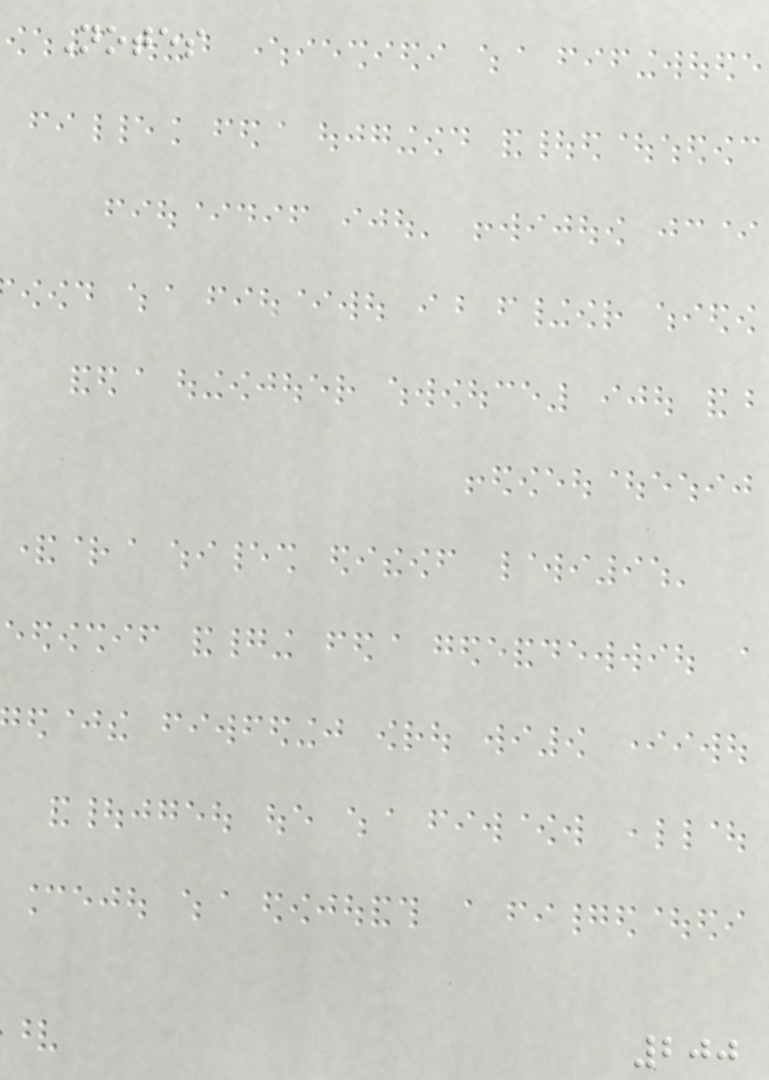Notes
200
